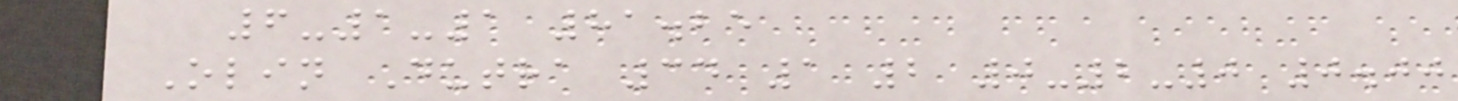6-1-1 81.25
Olin Dutra 34 1 2 0-2-0 0.00
